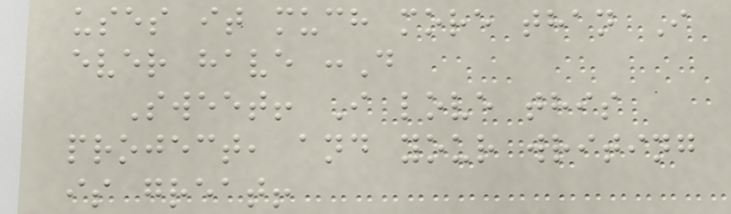uses it much more than I
ever have :D
Sweet! I love this
project, and your writing
is great!
